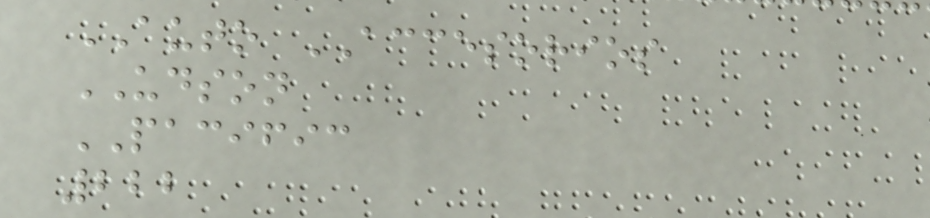AUTO ACCESORIOS
UDSON
PACIFIC
222
